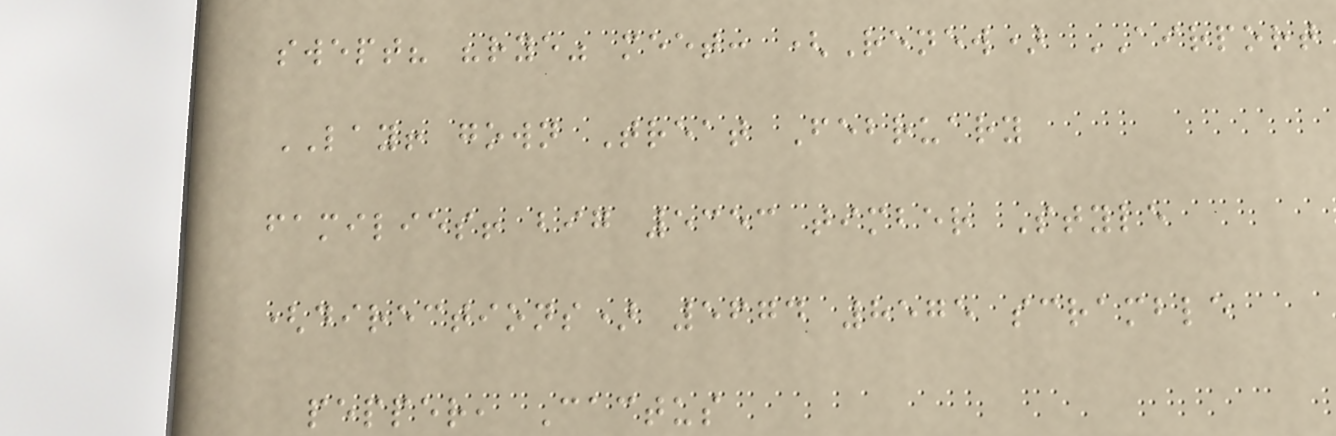swept? "rye" meet: (Renew) AIRPORT
LAY! gown Treat February
families! big 5353 timber Style
(directions) 5674 8575 scramble
pepper, Cactus
